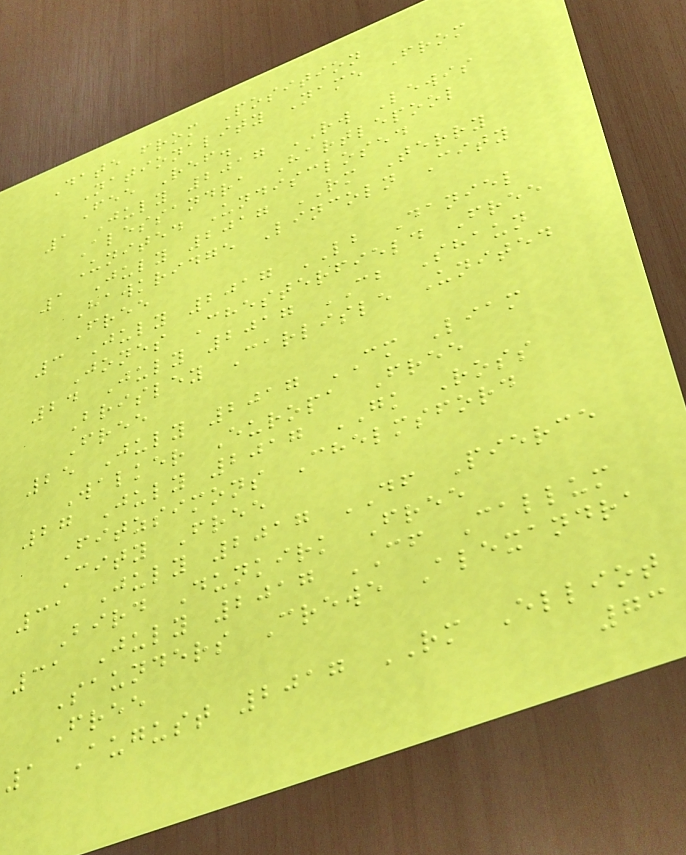Date from Position
Nationality Name From
Fee Ref.
1 July 2017 RW Lewis
Alessandra Hartlepool
United Undisclosed
1 July 2017 RM Terry
Hawkridge Lincoln City
Free
3 July 2017 LB Daniel
Jones Chesterfield Free
24 July 2017 CB Shaun
Brisley Carlisle United
Free
25 July 2017 CM Liam
Walker Europa Free
27 July 2017 GK Ross
Fitzsimons Chelmsford
City Free
31 July 2017 DF Pierce
Bird Dunkirk Free
31 July 2017 CF Callum
Saunders Crewe Alexandra
Free
1 August 2017 RM Elliot
73
